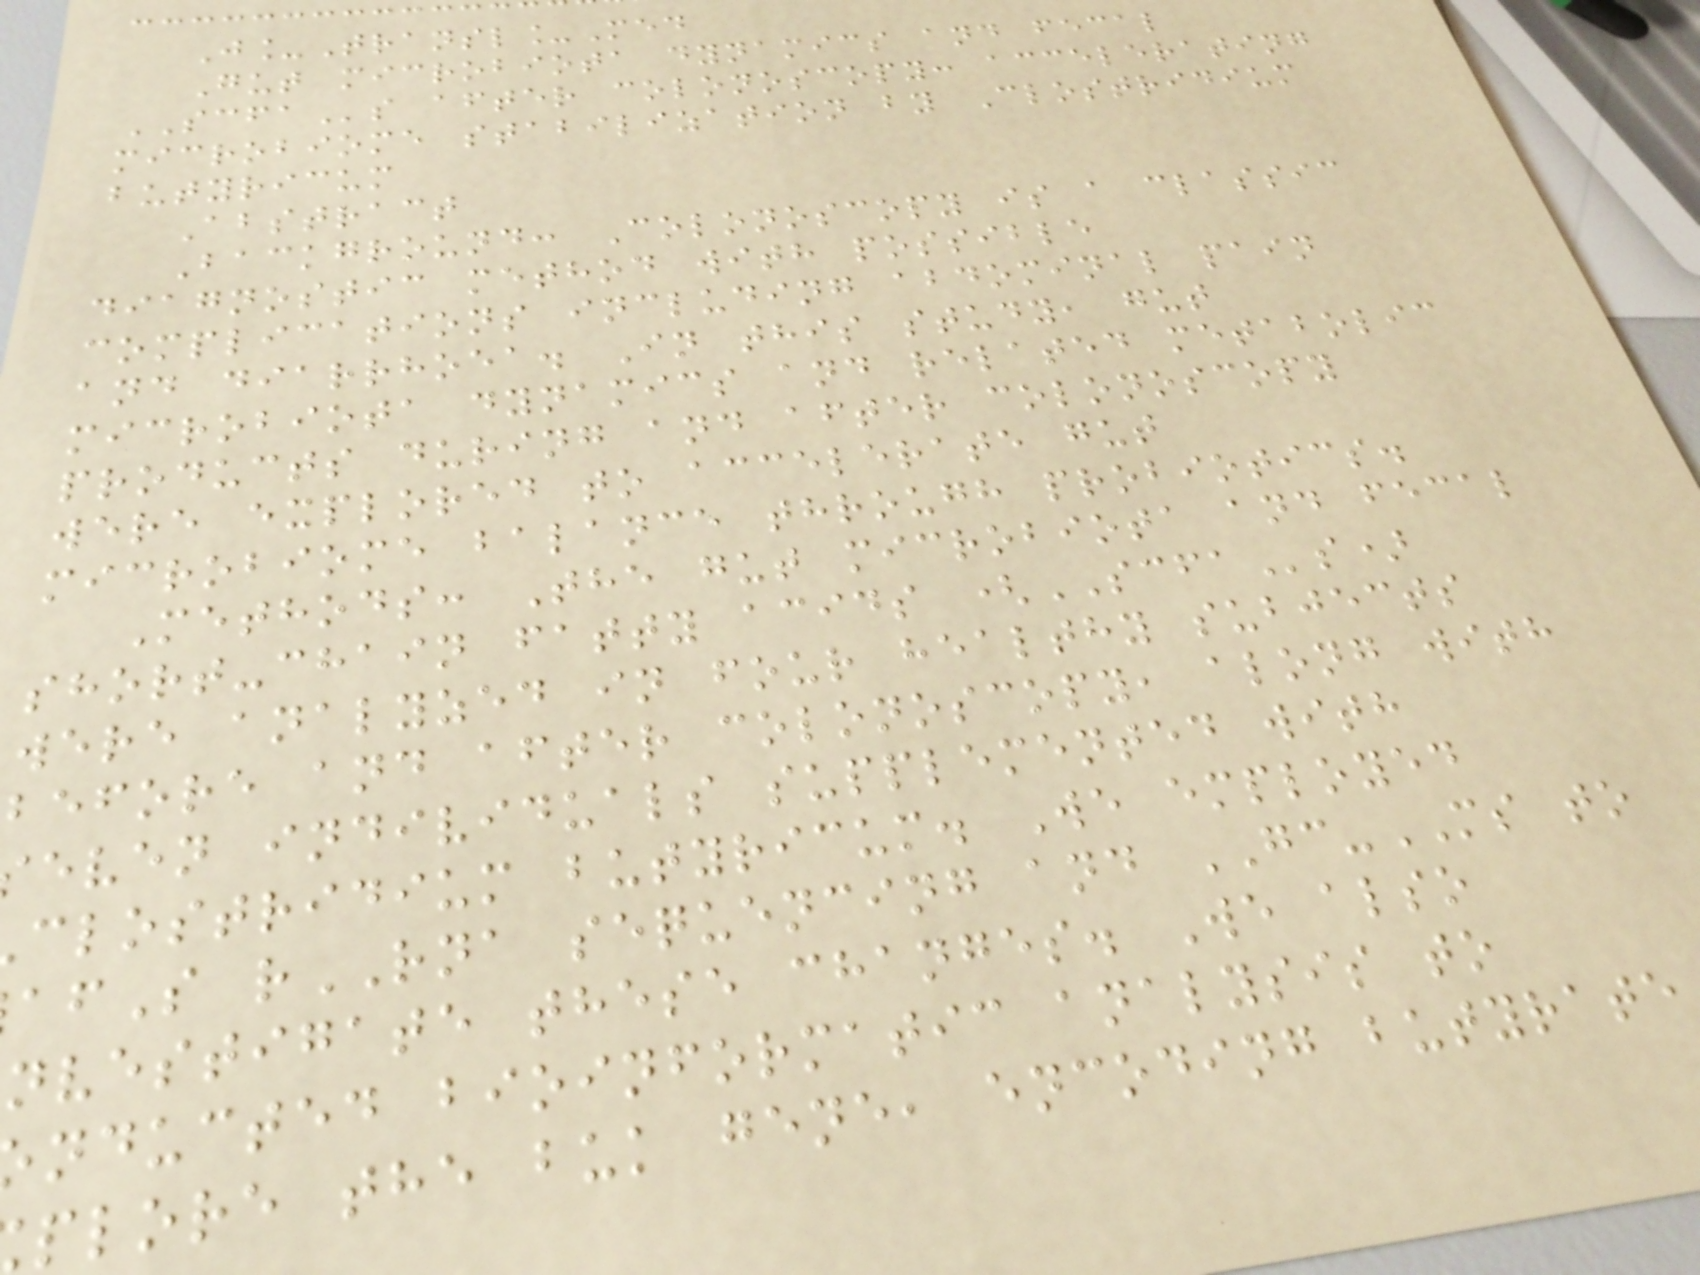J_Transl_Med
Gut microbiota dynamics and fecal
SCFAs after colonoscopy: accelerating
microbiome stabilization by Clostridium
butyricum
Abstract
Background: Colonoscopy is a classic
diagnostic method with possible
complications including abdominal pain
and diarrhoea. In this study, gut
microbiota dynamics and related metabolic
products during and after colonoscopy
were explored to accelerate gut
microbiome balance through probiotics.
Methods: The gut microbiota and fecal
short-chain fatty acids (SCFAs)
were analyzed in four healthy subjects
before and after colonoscopy, along with
even individuals supplemented with
clostridium butyricum. We employed
S rRNA sequencing and GC-MS to
nvestigate these changes. We also
nducted bioinformatic analysis to
plore the buk gene, encoding butyrate
